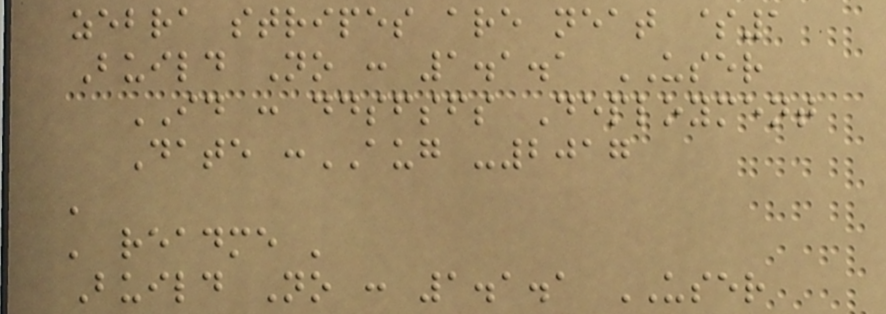zebra stripes are neat $1
Build No : 1.1.1 USER
ID : ddsfsfs Deployment
Date :AUG -2017
'
' readme '
Build No : 1.1.1 USER
